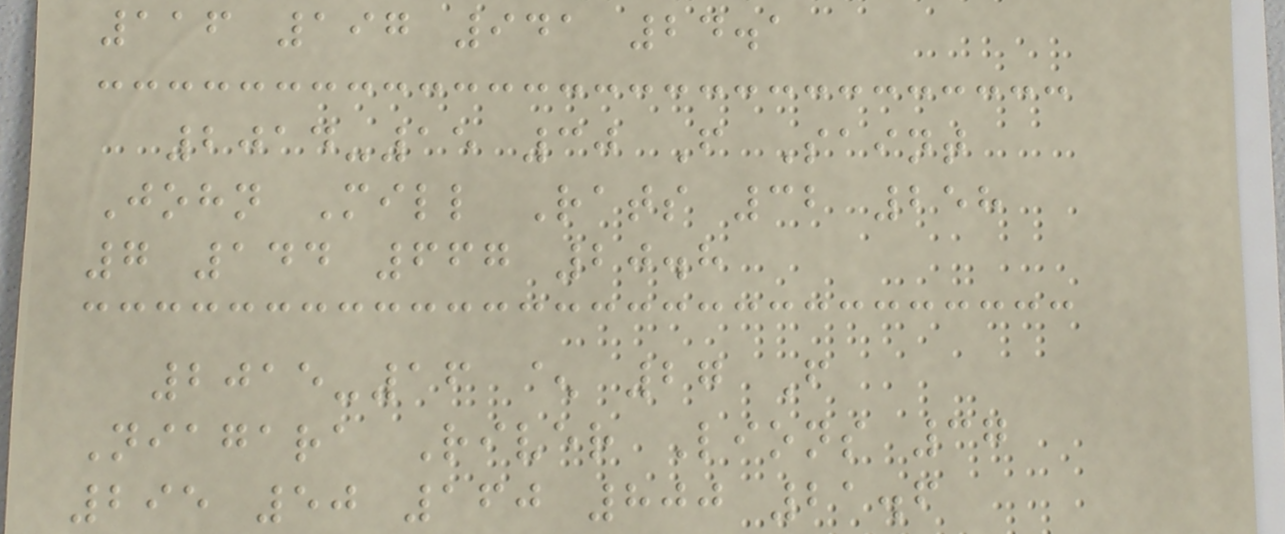116 197 941 24.1
2014-15 30 F Saint
John Mill Rats 32 258
7 144 667 20.8
2015-16 ^ 27 F
Niagara River Lions 37
295 50 160 800 21.6
